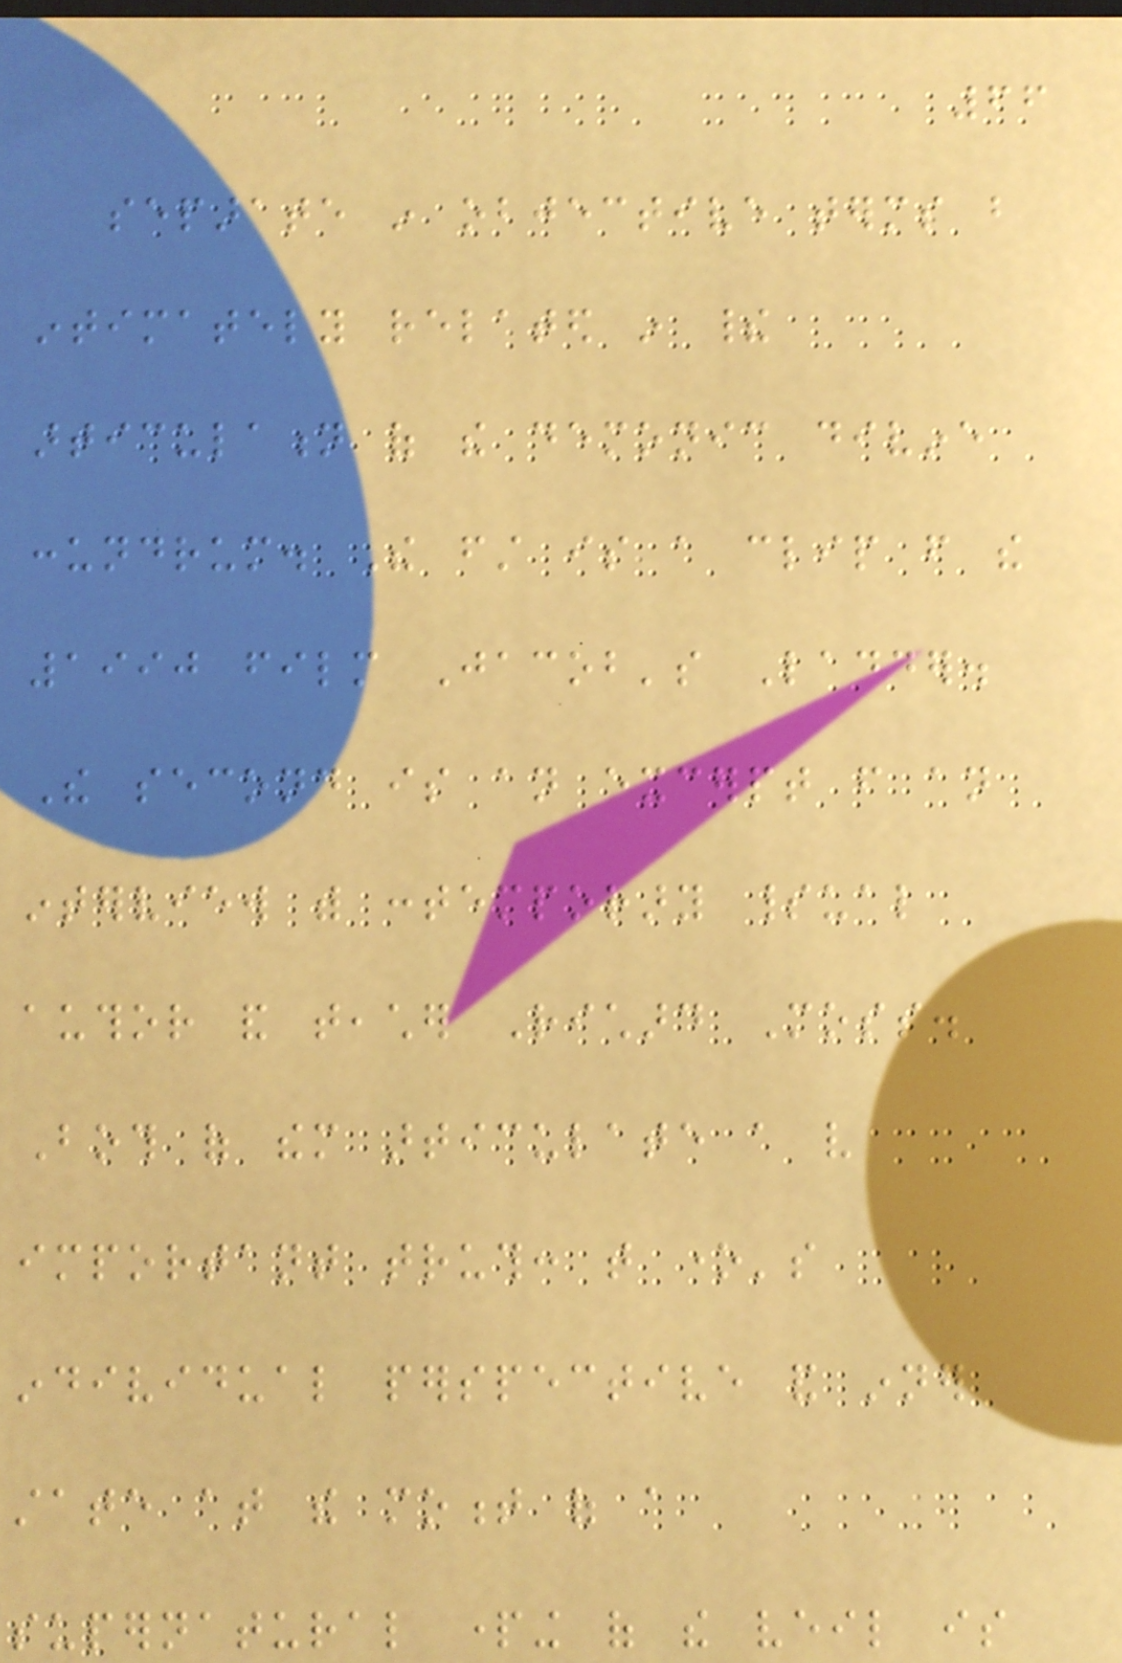66
separate in objective terms but
intimately related in their
articulation of the demonic divine
conundrum. The first is a clip from the
1990 film Jacob's Ladder.
The second is an excerpt from an
interview with contemporary spiritual
author and teacher Richard Moss.
Both of them articulate a very
important truth: that one's
individual perspective and inner
state at the moment of a
supernatural parting of the veil is
